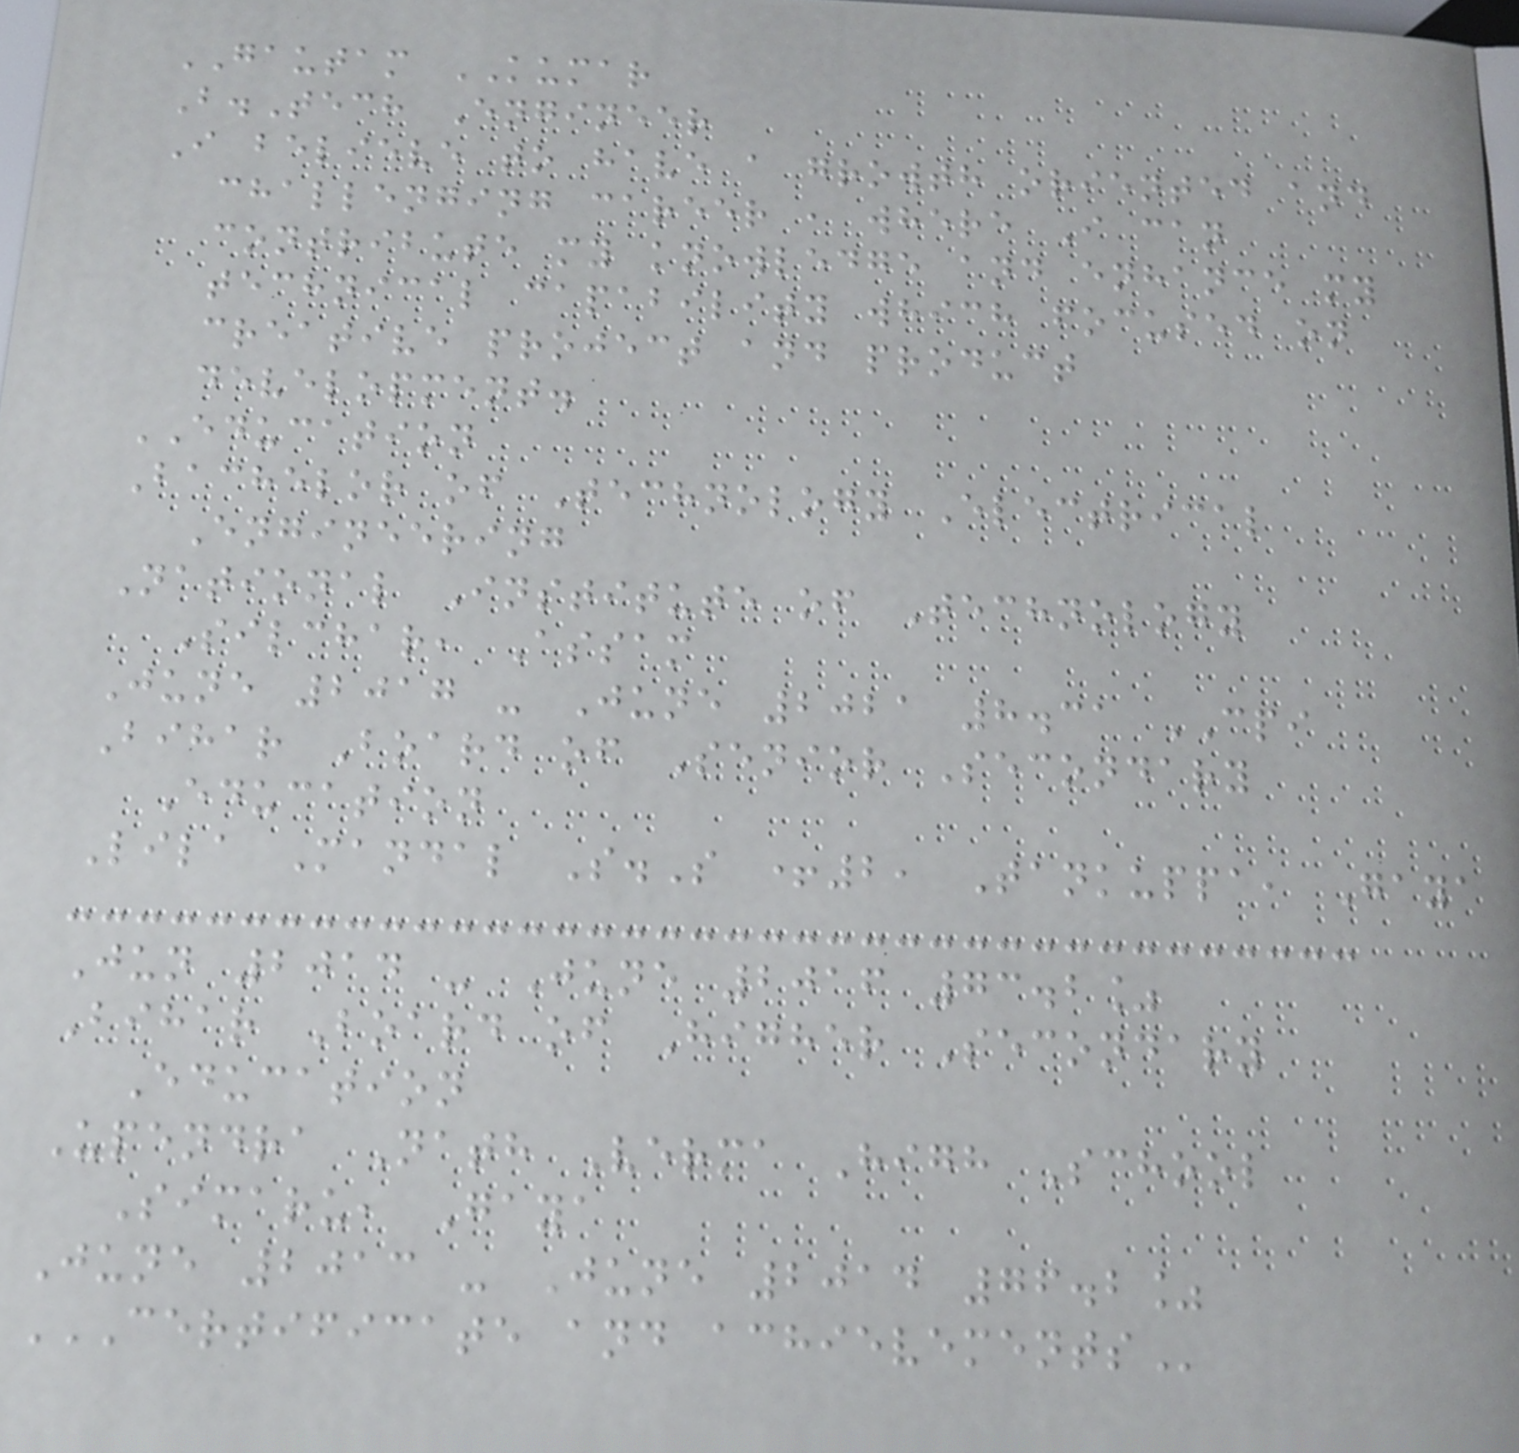GAUTAM KUMAR
B.Tech Engineer
I believe to have a growth oriented and
challenging career , where I can
contribute my knowledge and enhance my
technical capability which focused on
creative project and product
development.
EDUCATION
Bachelor of Technology Electrical
Engineering
National Institute of Technology
Silchar, Assam
June 2017 - June 2021 8.31 CPI
Bihar Board of Senior Secondary
Education
Lila Mandal S.S +2, Tankuppa, Gaya
Jun 2014 - June 2016 73.2%
Bihar Board of Higher Secondary
Education
Upendra Nath Verma High School
Simaru, Gaya
June 2013 - June 2014 76.2%
CERTIFICATE AND ACHIEVEMENTS
